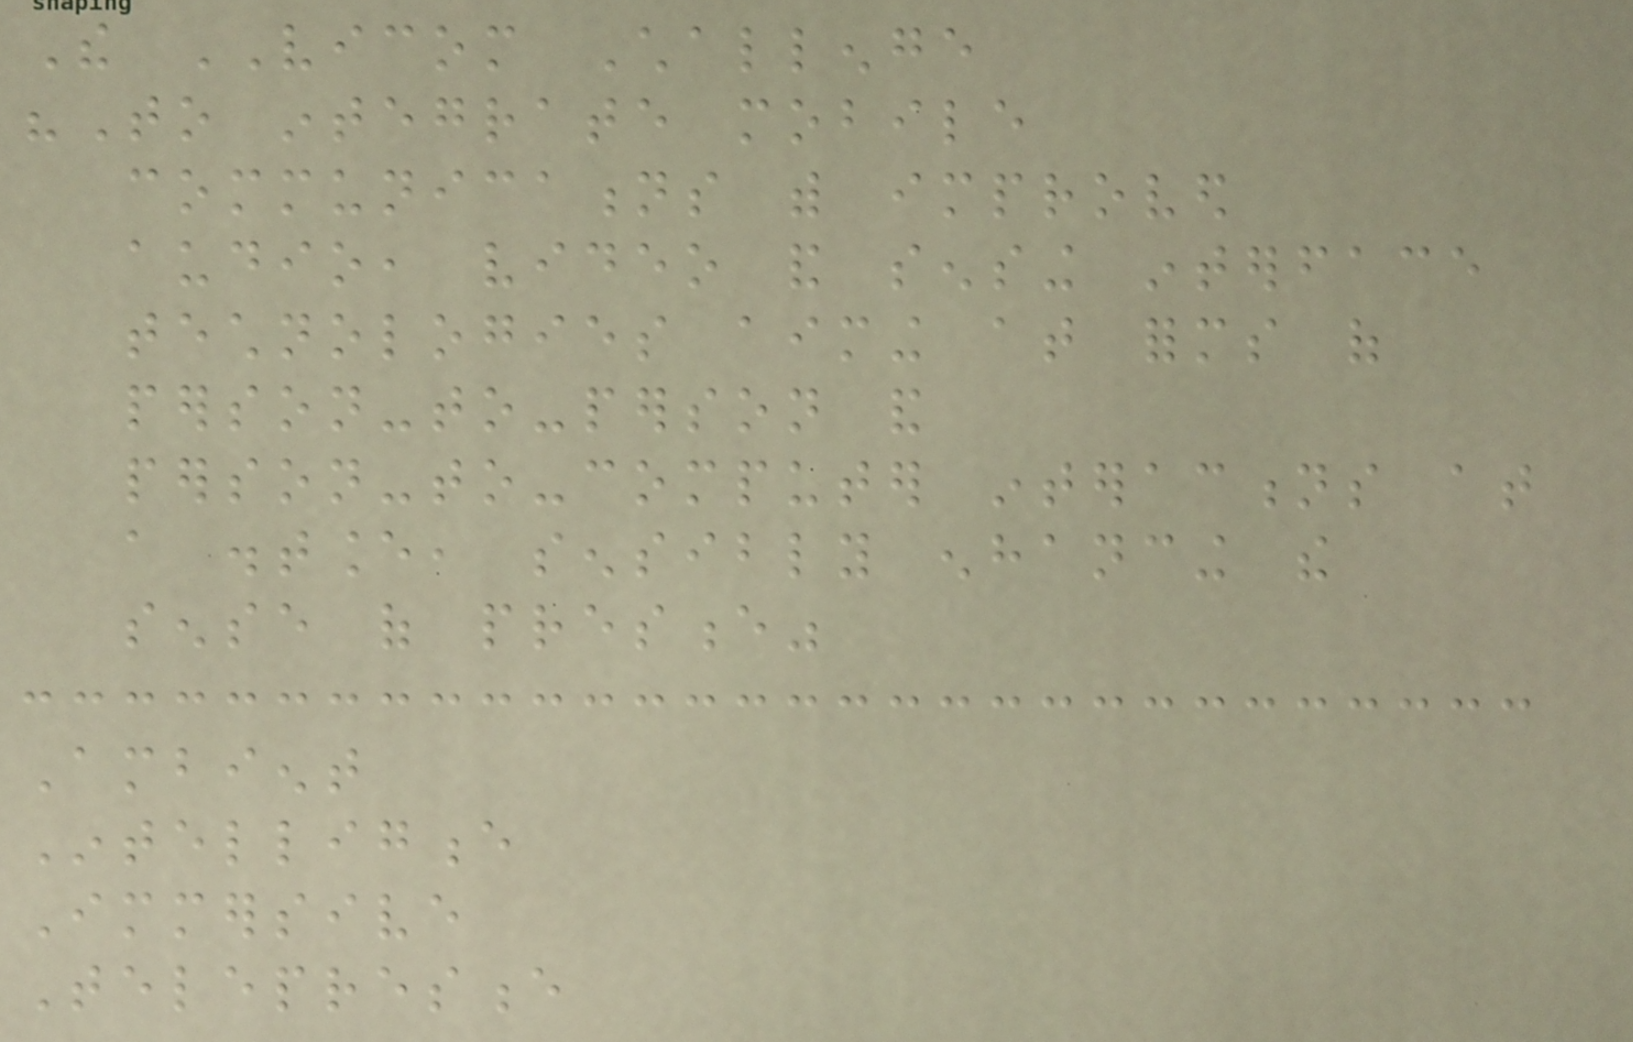The VICOM Challenge
"To integrate mobile
communications with improved
audio, video and sensing interface
technologies aiming at forms of
person-to-person and
person-to-computer interactions at
a distance, sensibly enhancing the
sense of presence"
Ambient
Intelligence
Immersive
Telepresence
